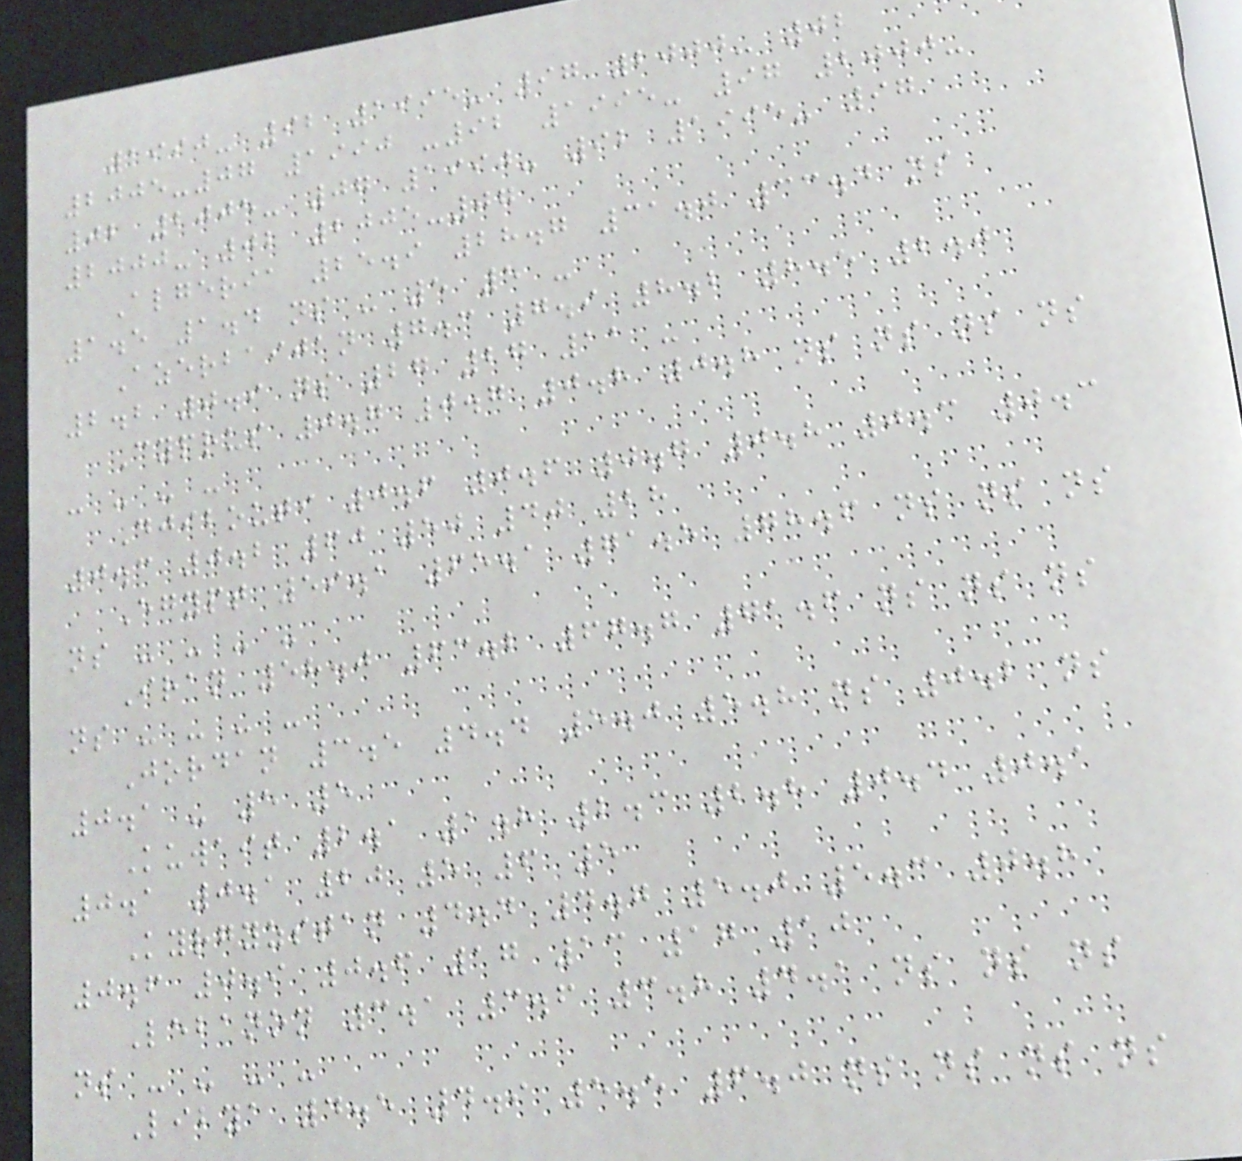1990- 92 1995- 97 2000- 02
2005-07 1990 -92 1995- 97 2000-
02 2005- 07 1990- 92 1995- 97
2000- 02 2005-07
Algeria 25.9 28.7 31.0 33.4 ns
1.5 1.4 ns - 5 5 -
Azerbaijan 7.3 7.9 8.2 8.5 2.0
2.2 0.9 ns 27 27 11 -
Cyprus 0.7 0.7 0.8 0.8 ns ns ns ns
- - - -
Djibouti 0.6 0.6 0.7 0.8 0.3 0.3
0.3 0.2 60 50 40 28
Egypt 59.1 65.1 71.5 78.6 ns ns ns
ns - - - -
Iran 58.0 63.2 67.7 71.6 ns ns ns
ns - - - -
Jordan 3.5 4.4 5.0 5.8 ns 0.2 ns
0.1 - 5 5
Kuwait 2.1 1.8 2.3 2.8 0.4 0.1
0.1 0.1 20 5 6 5
Kyrgyzstan 4.4 4.7 5.0 5.3 0.8
0.6 0.9 0.6 17 13 17 10
Lebanon 3.1 3.6 3.8 4.1 ns ns ns
ns - - - -
Libya 4.5 4.9 5.5 6.0 ns ns ns ns
